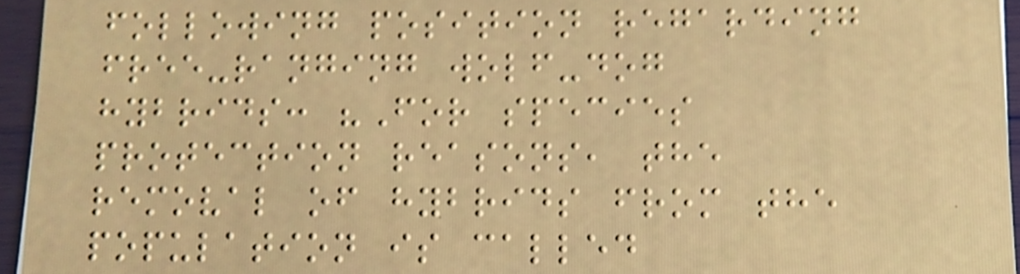following position regarding
free-ranging wolf-dog
hybrids: "For species
protection reasons, the
removal of hybrids from the
population is called
